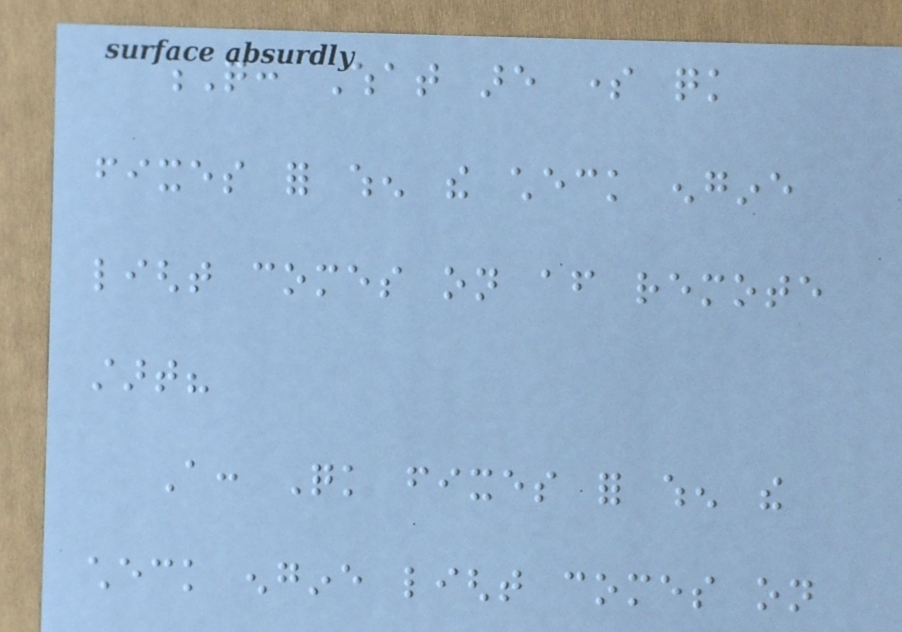Q: What are some quick
fixes for when the check engine
light comes on after remote
start?
A: Quick fixes for when the
check engine light comes on
